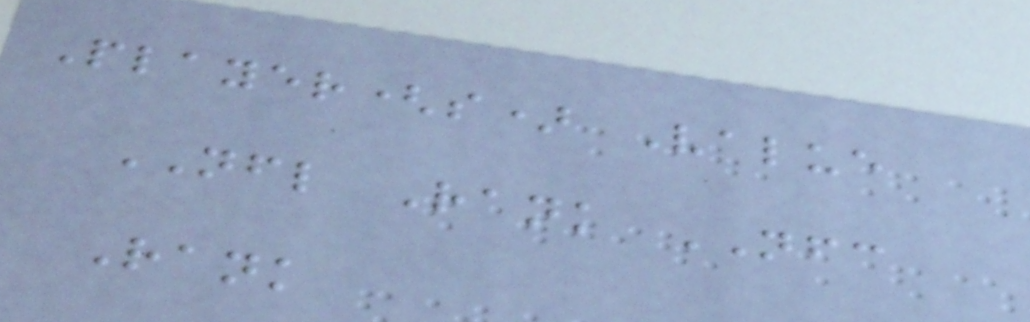Player(s) Value
NFL Rank NFC
Rank
